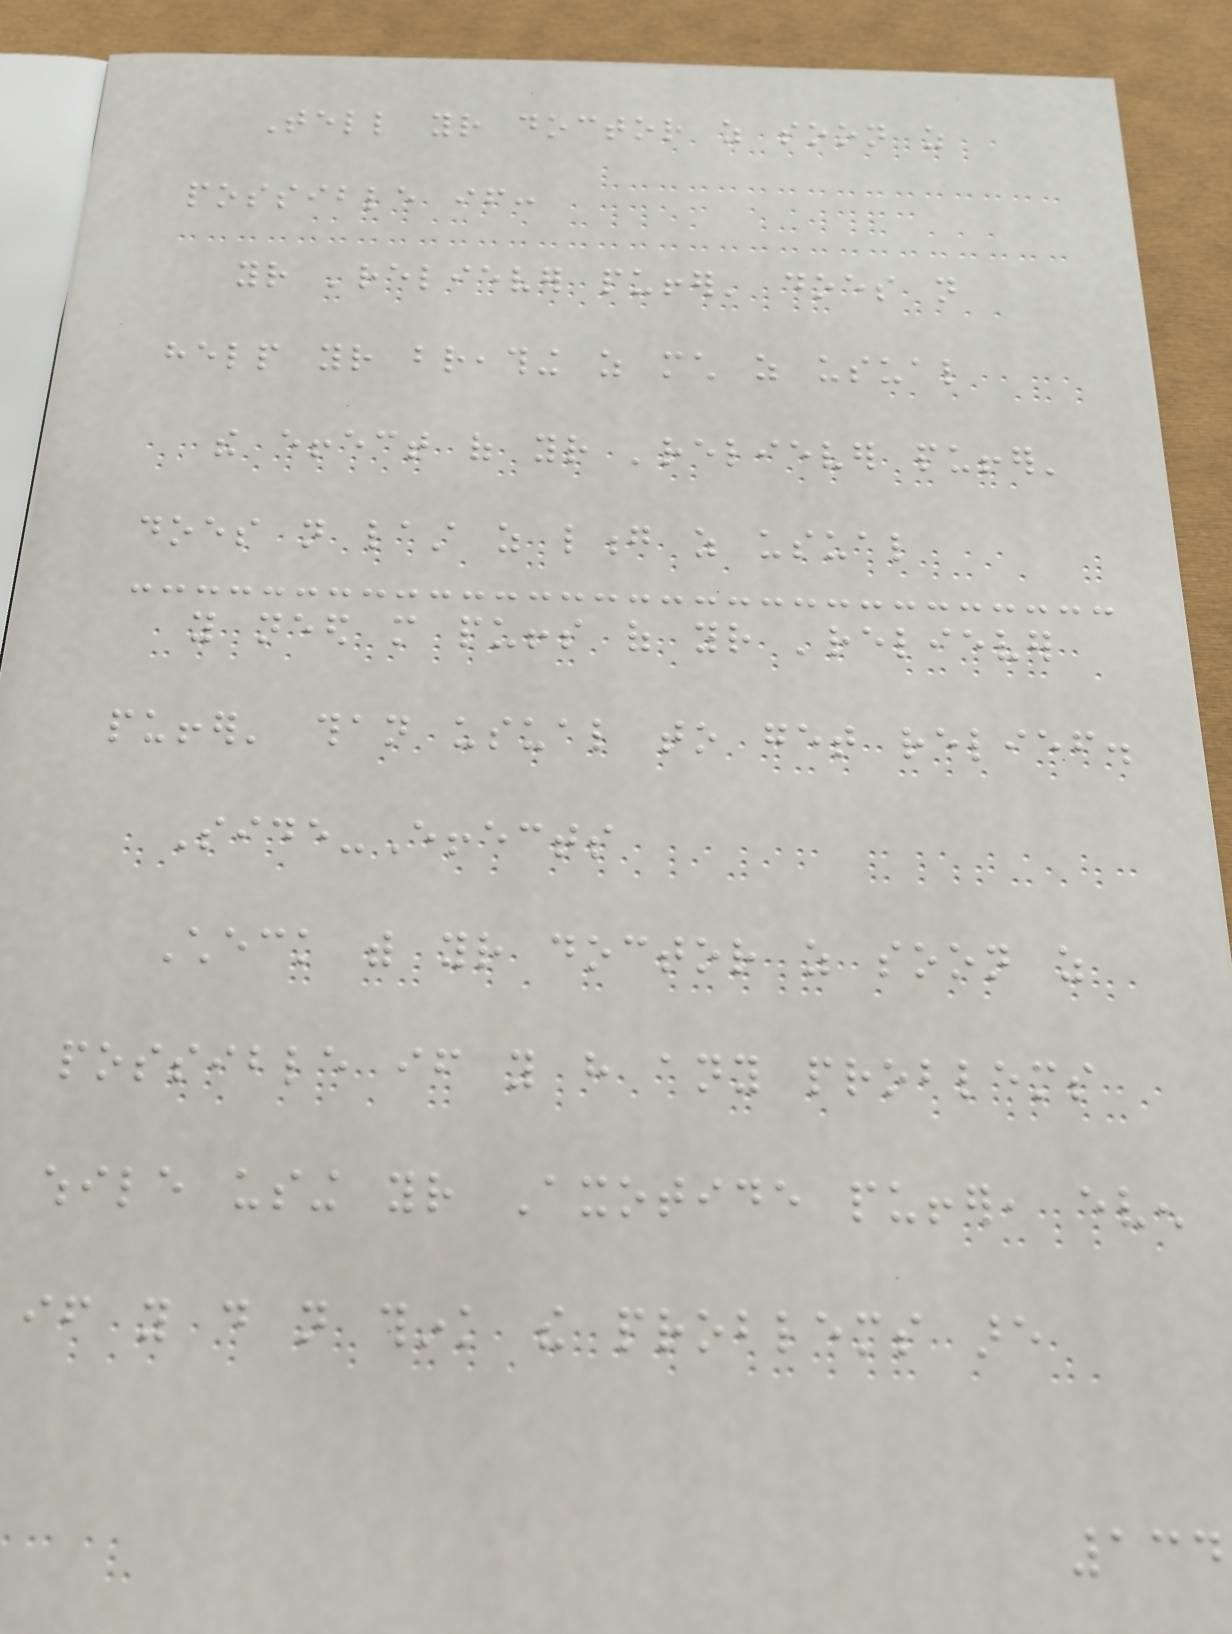Tell your doctor as soon as
possible if:
your 'reliever puffer' does not
help your breathing as much as usual
the effect of your 'reliever puffer'
does not last as long as usual
you need more puffs of your 'reliever
puffer' than usual to get relief.
Side-Effects
Check with your doctor as soon as
possible if you have any problems
while using your Axotide puffer, even
if you do not think the problems are
134
